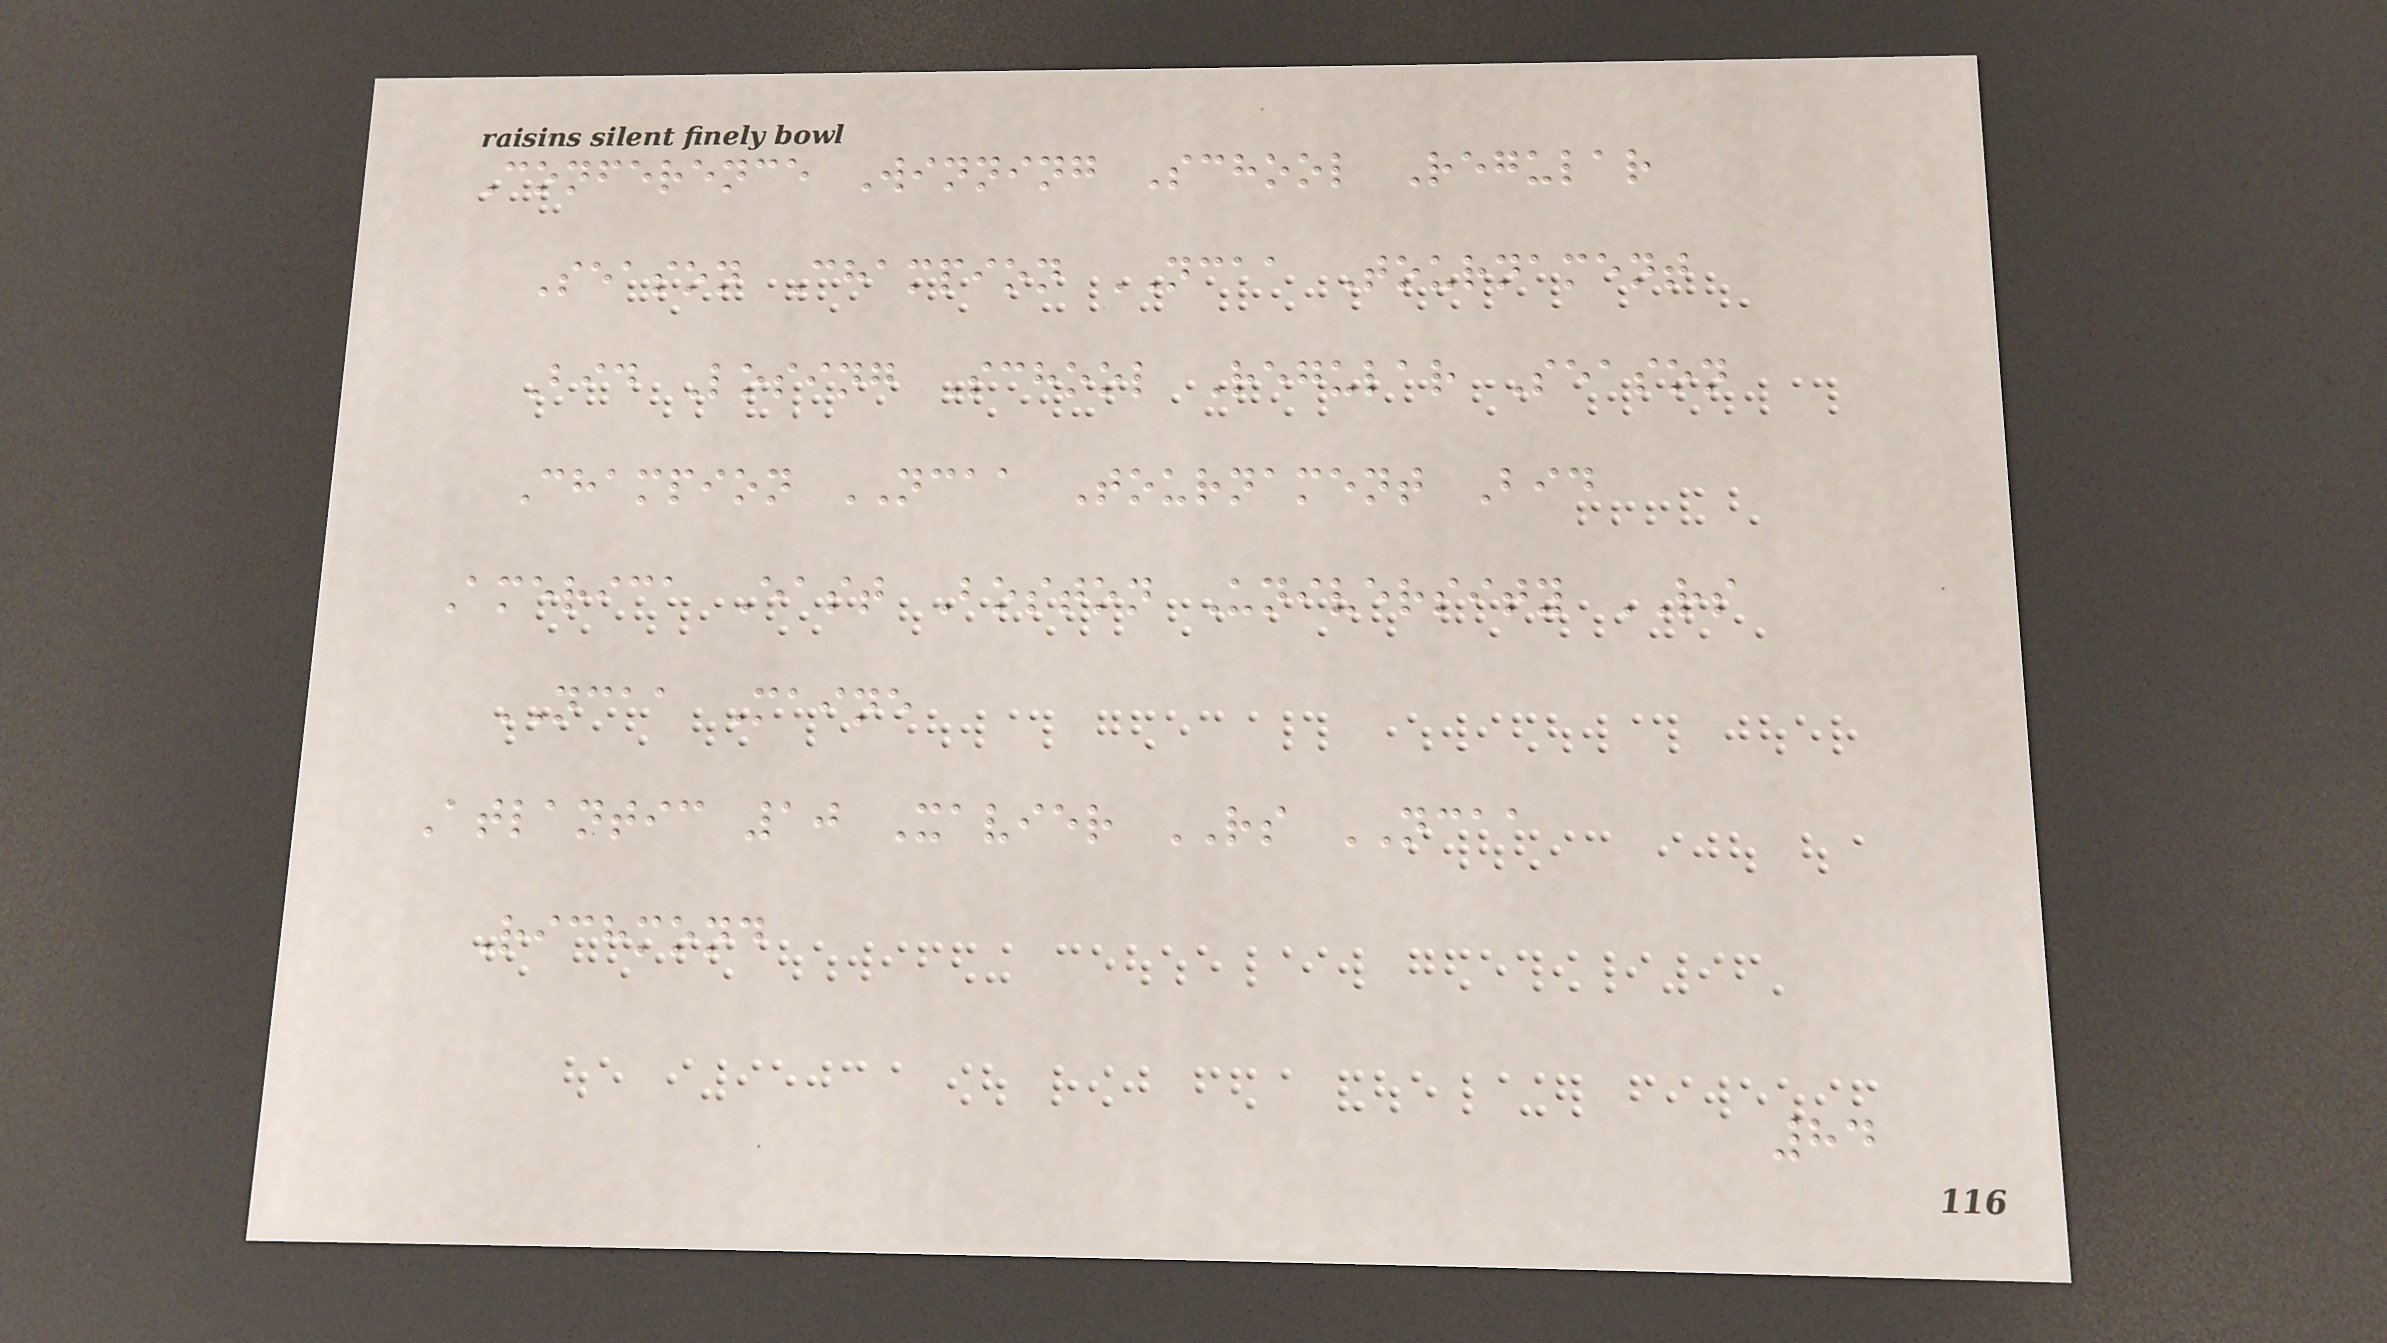Conference Winning School Regular
Season Champion NCAA Tournament
Bid Losing School Regular Season
Champion NCAA Tournament Bid
America East Boston University RS
NCAA Maine
Atlantic 10 Xavier RS NCAA
Richmond
84
